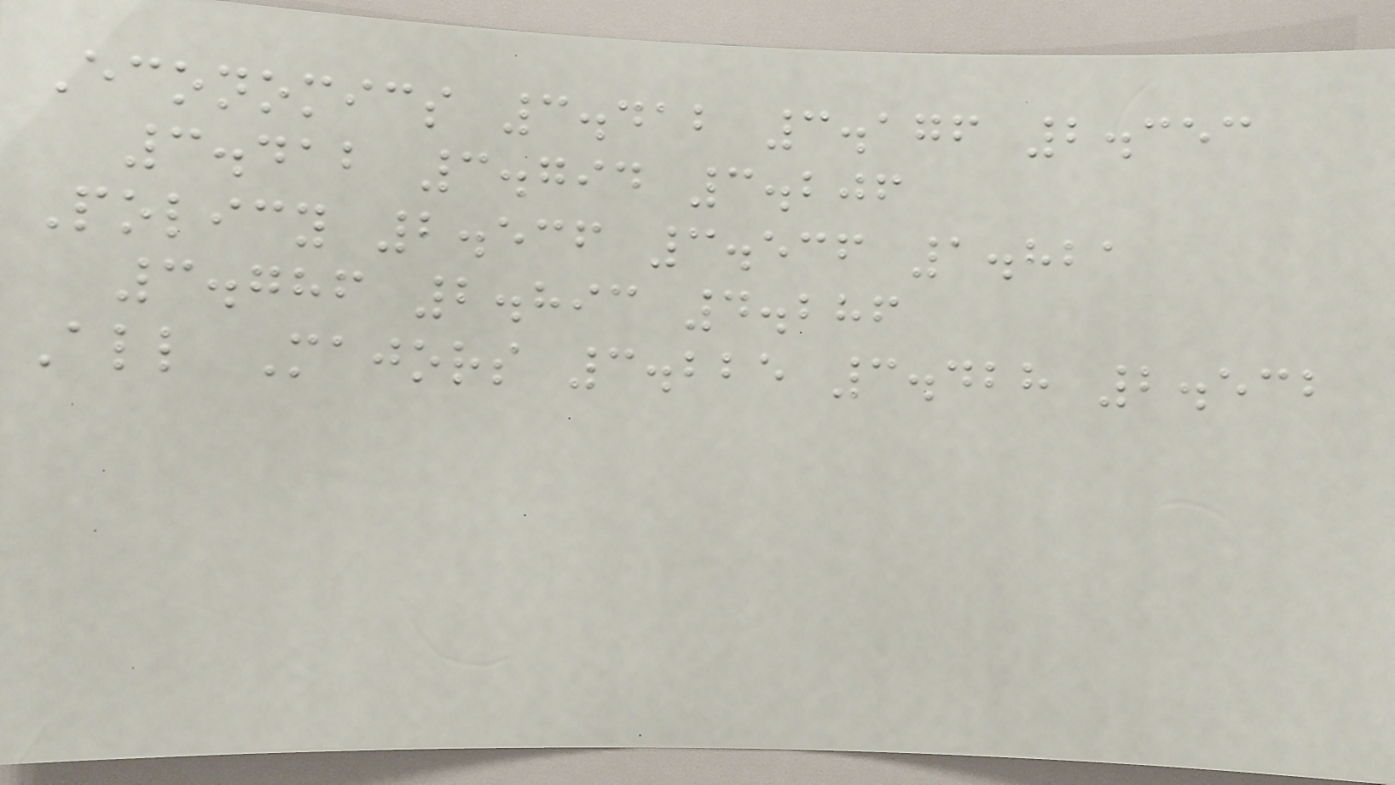Economics 3.412 3.176 2.353
3.412 3.794 3.206
Policy 2.536 3.536 1.821
3.786 2.893 4.286
All Majors 3.225 3.428 2.532
